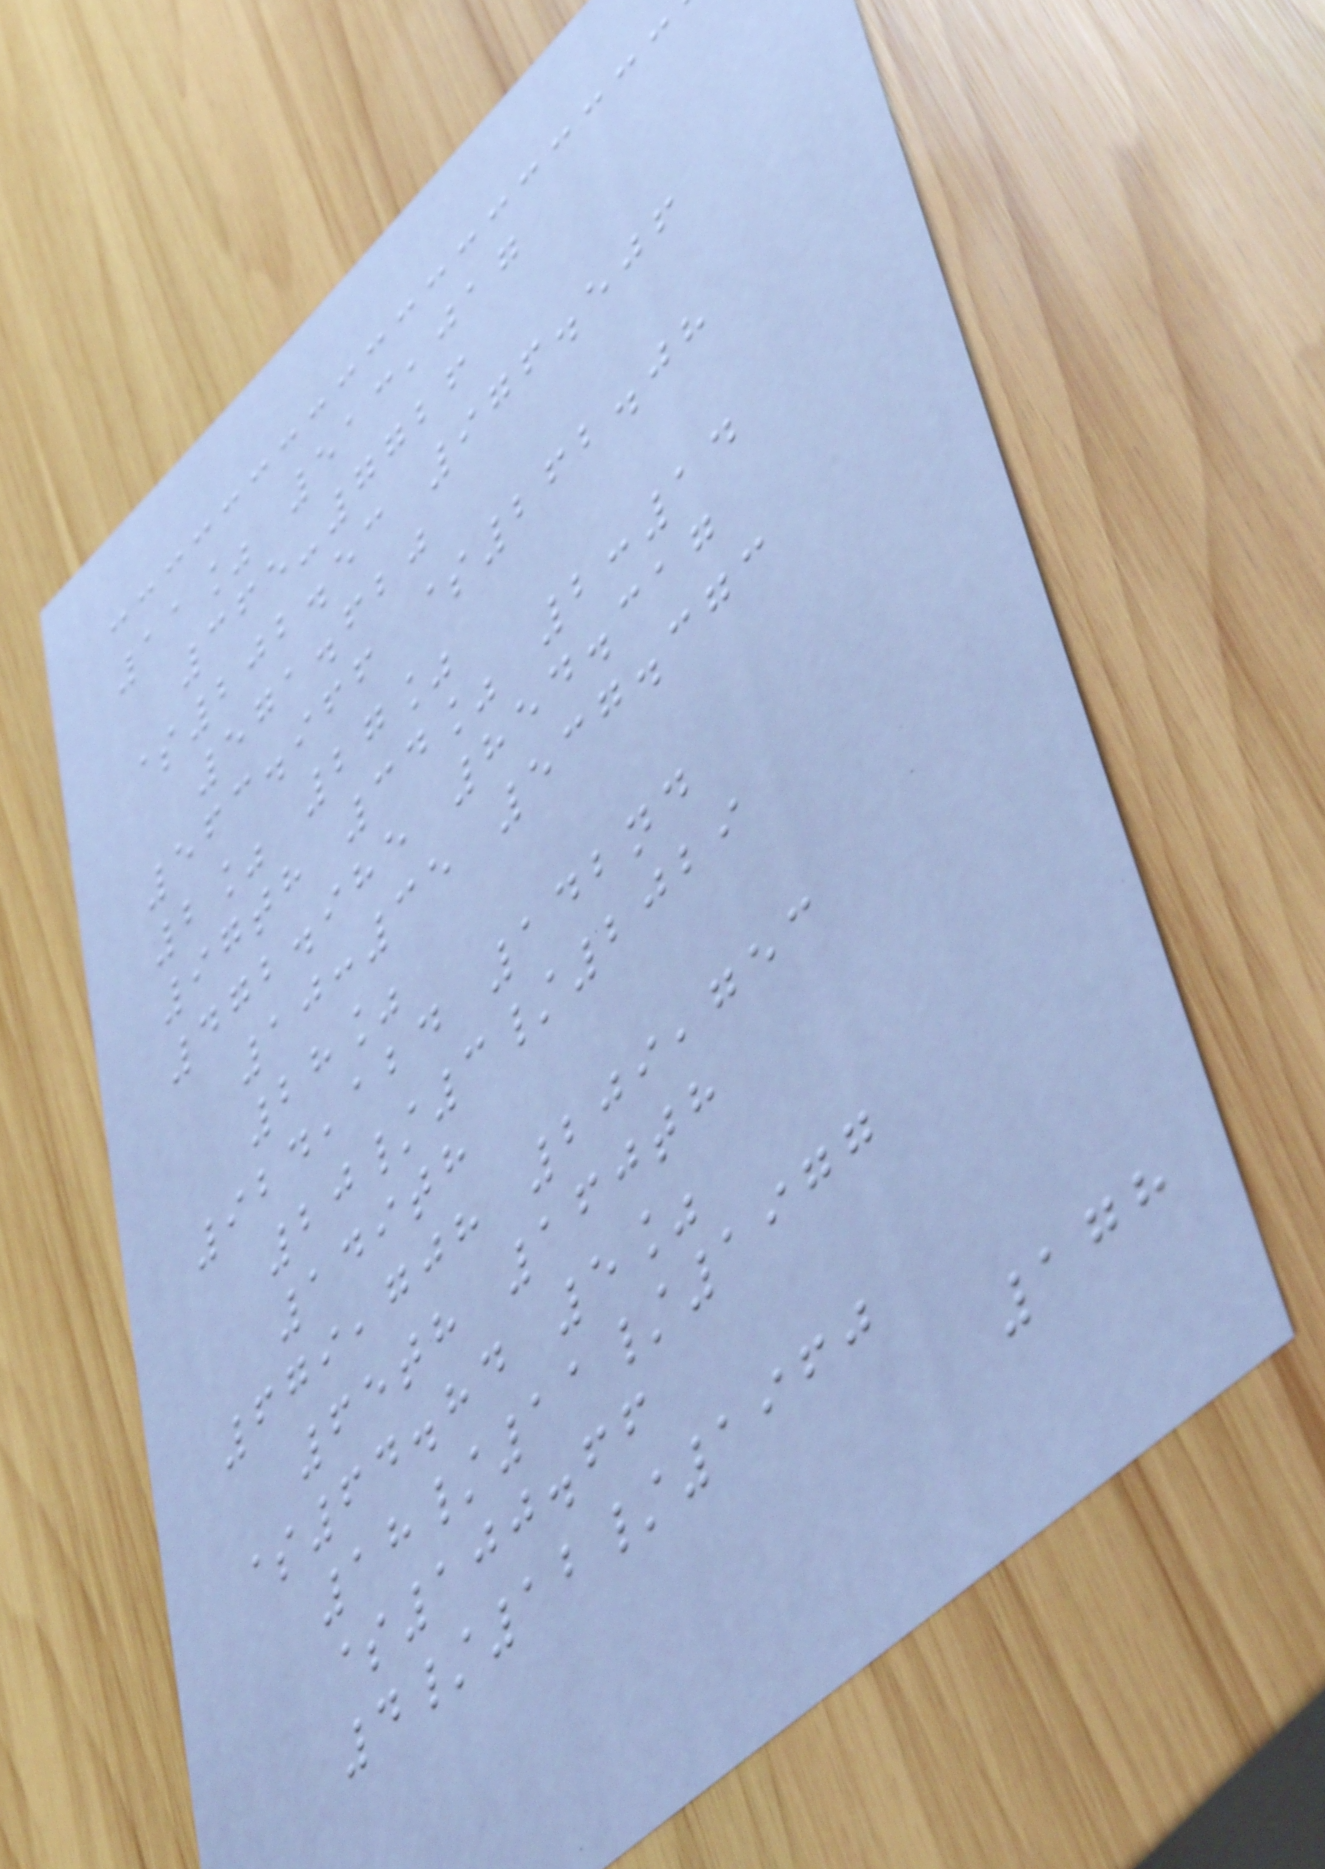11% 513,017
365-7726
$202.53 976.506
571.620
563.966 $262.08
2% 27%
97th 34% 2:14
472.985 854.317
10:35 537.373
28%
924,124 142nd
20/3/2029
149th
679,708 209,753
65th 160th
$64.84 5%
18/11/1977
$100.66
4/12/1960
178
